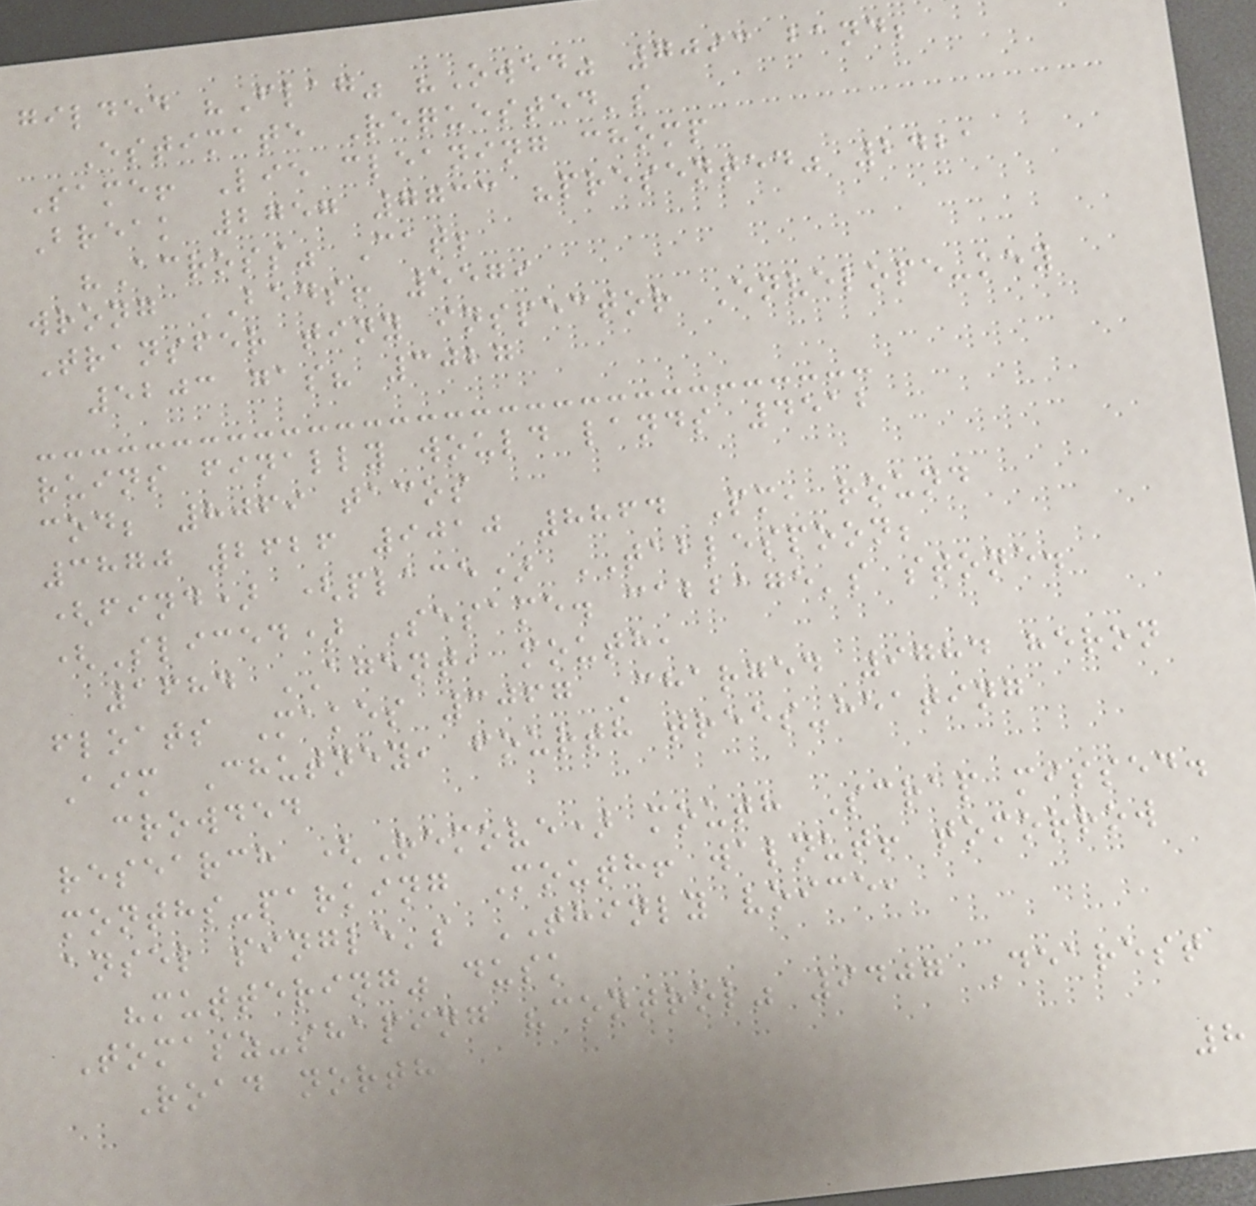gilded "Flag" "Owed" 7093 band;
Estimate Requested's
Same! Lie cleaning chomp
Break 2757 7733 "presented" 2421
"Across" Cat;
wrong BEDS! 5579
Transfer tiny inspector Envelope-key
5203 gas? 3027
ruins finally would lands 4512
cod; 8069 tacos
3870 2626 9010 8864 Pm, round
(find) (place) TABLESPOON;
(Sliced) Sesame. cabbage's stone.
1684 AGENT, mouth,
floats Makes 3067 Charged 9784 heron
Aim Chutney, fourth trees-heating
crowded
research (Remove) mouth Scrap missed.
months-parking Mouth! walnut! tomorrow
ansel single's THINLY voice,
"muttering" dusk
Tomasz-shaping "control" 9407 Dearest
Road north
8
